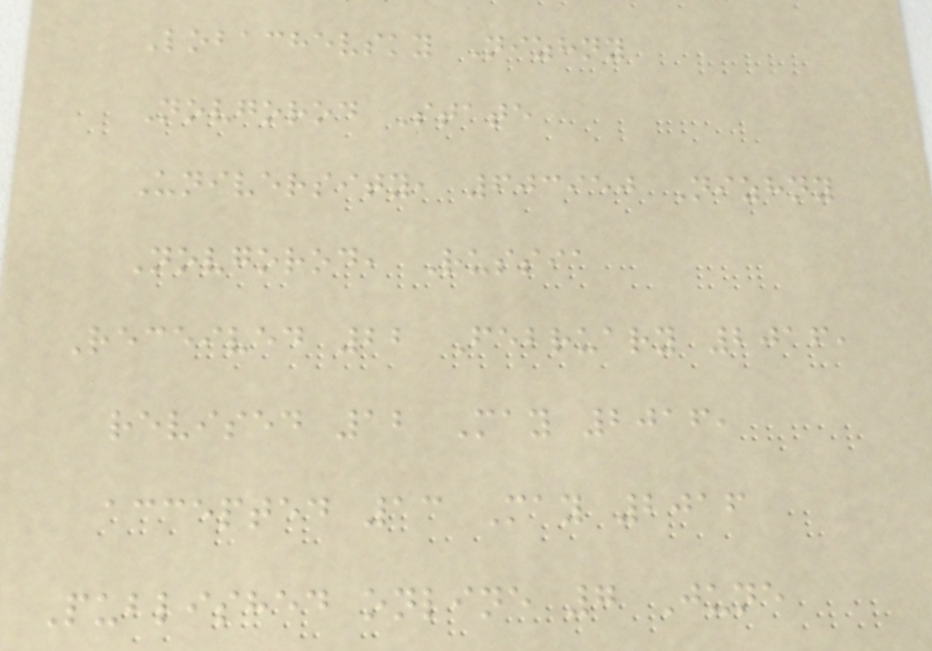Lobachevsky Nizhny
Novgorod State
University, 603950 Nizhny
Novgorod, Russia
Received 22 February 2016,
revised 12 May 2016,
accepted 13 May 2016
Published online 7 June
